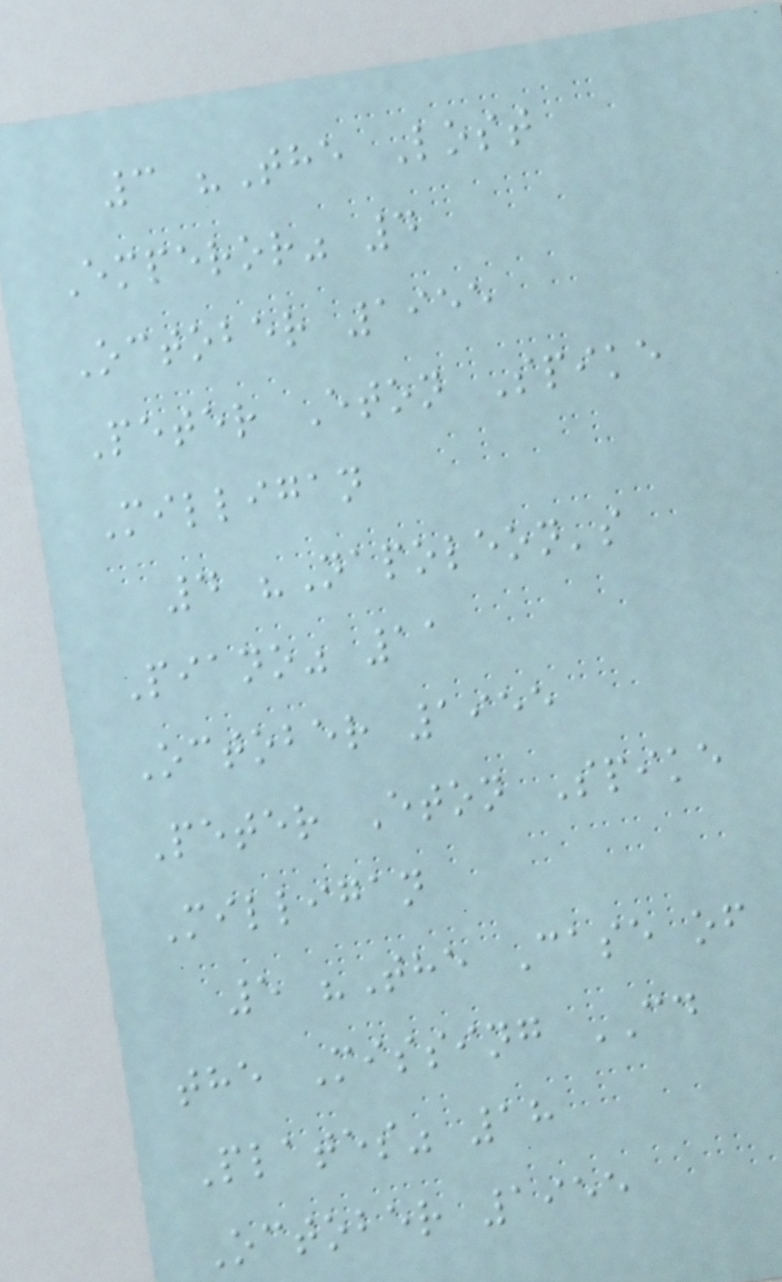3 "The Lost
Emperor" 4
October 1955
Peter Eton Spike
Milligan
4 "Napoleon's
Piano" 11
October 1955
Peter Eton Spike
Milligan
5 "The Case of
the Missing CD
Plates" 18
October 1955
